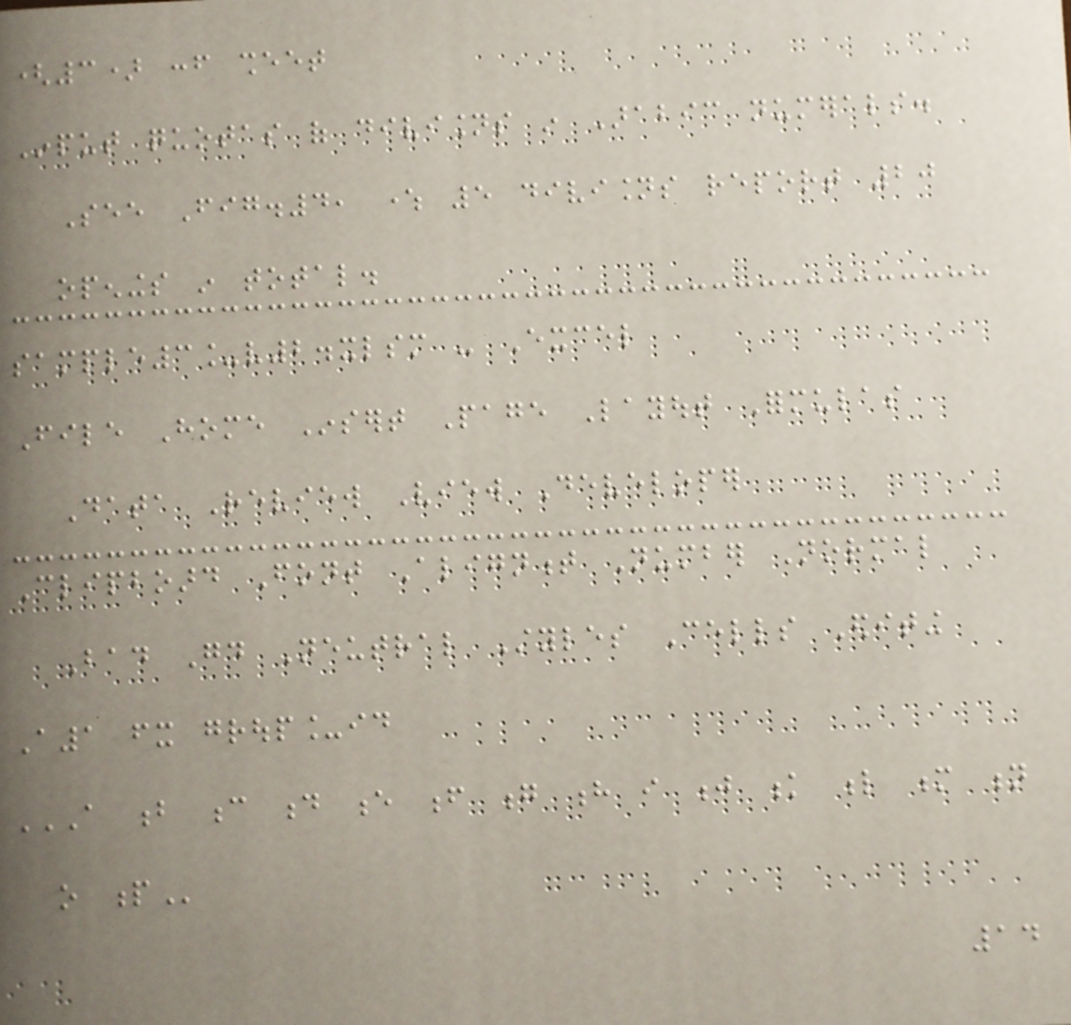(3) conf sheet
Input quotas of divisions in Arabic numerals.
See Fig.4, where 5 divisions report 20
openings in total.
sample3_v2.xlsm - Excel
File Home Insert Page Layout Formulas
Data Review View Developer
Clipboard Font Alignment Number Normal
Bad Good Neutral Styles Cells Editing
A1 fx group_id
A B C D E F G H I J K L M N
O P
14
